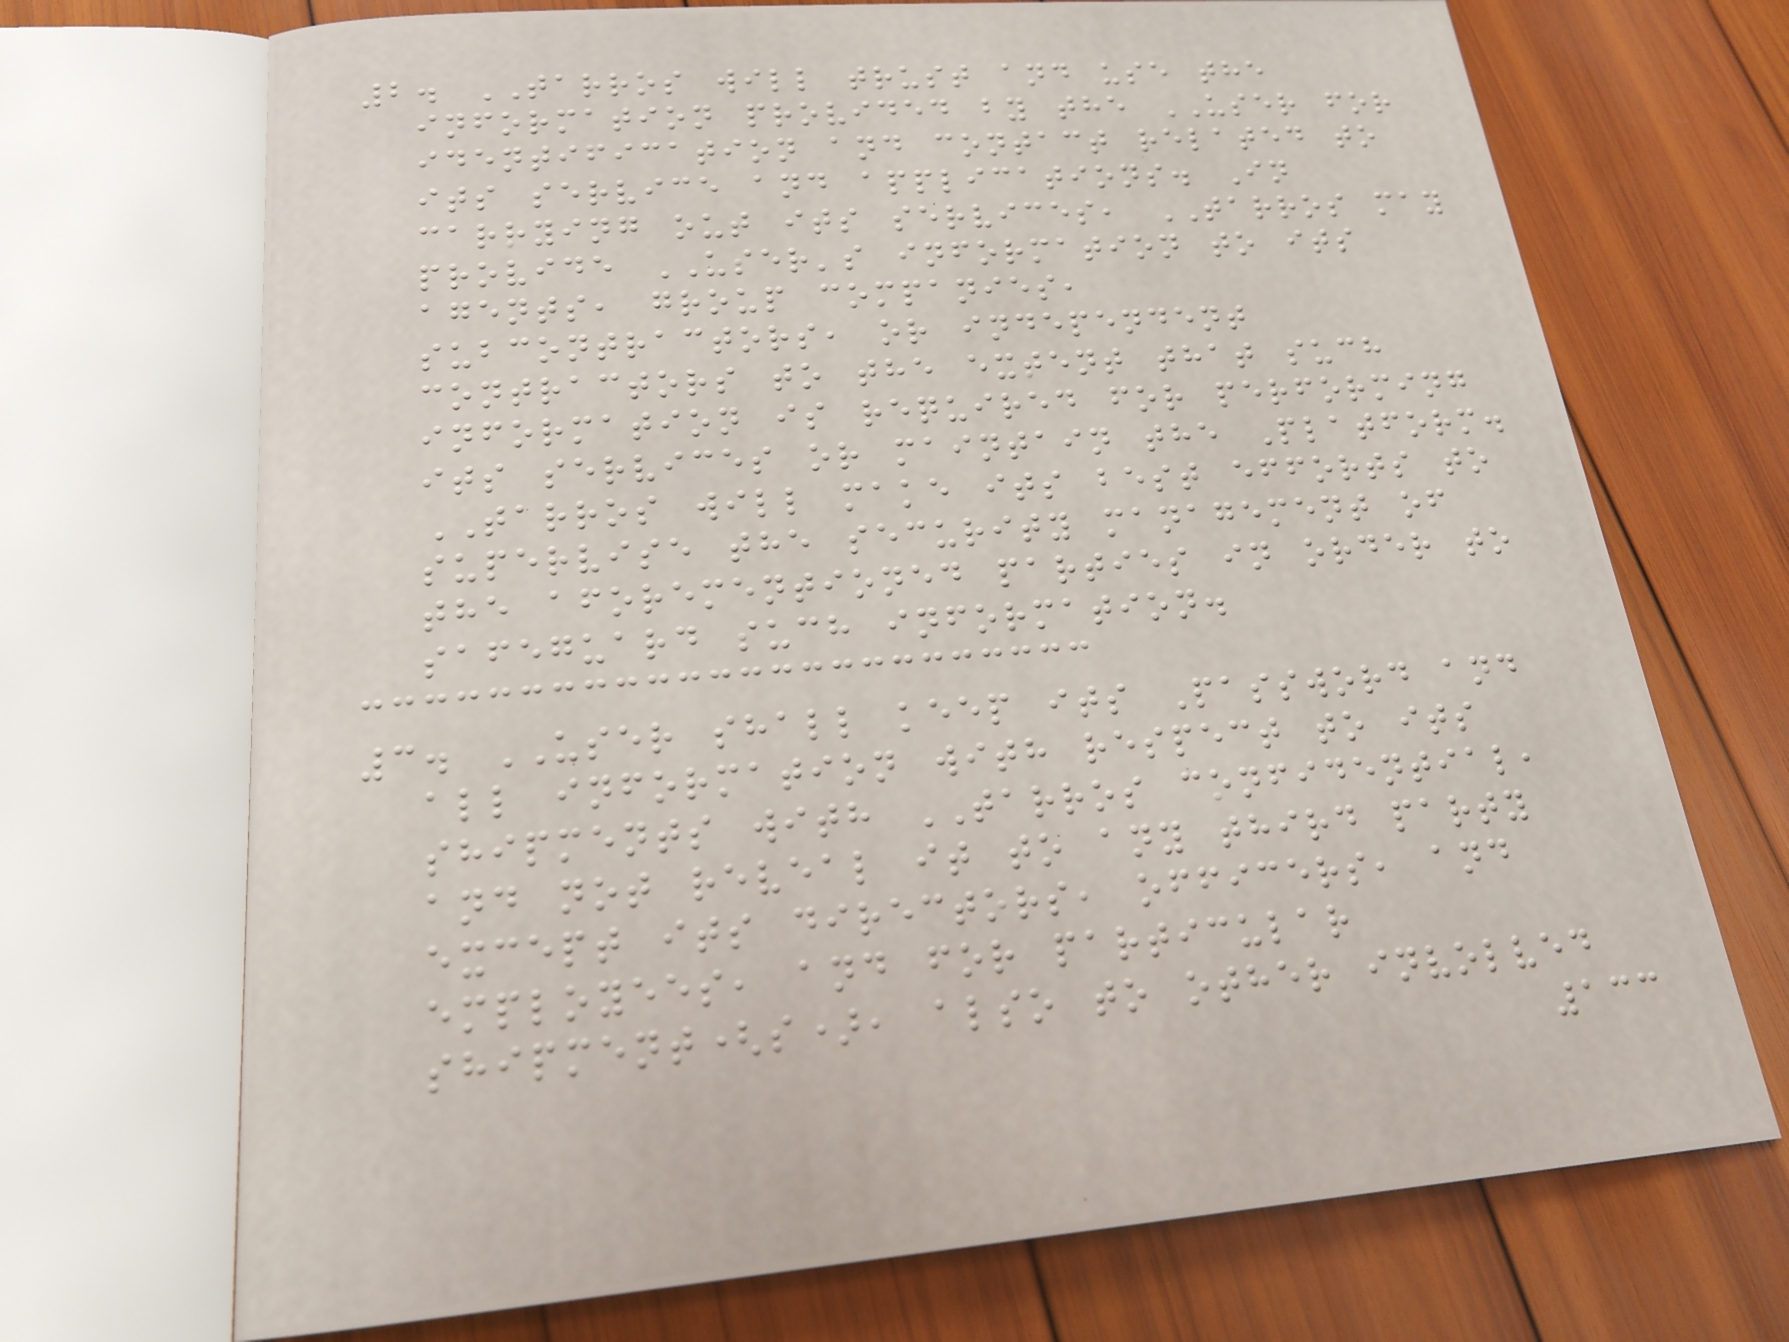2. TARROS will trust and use the
information provided by the USER for
identification and contact related to
its service and applications. In
carrying out its services, TARROS may
provide USER's information to its
agents, group companies,
subcontractors, or independent
contractors to the extent that such
information is required for performing
its services or maintain the Platform.
TARROS will make its best efforts to
supervise the security management of
the aforementioned parties in order to
safeguard such information.
3. USER shall keep its Password and
all information with respect to its
shipments with TARROS confidential,
and not reveal it to any third party
except its directors, officers, and
employees, and for particular
shipment(s), also to other involved
133
